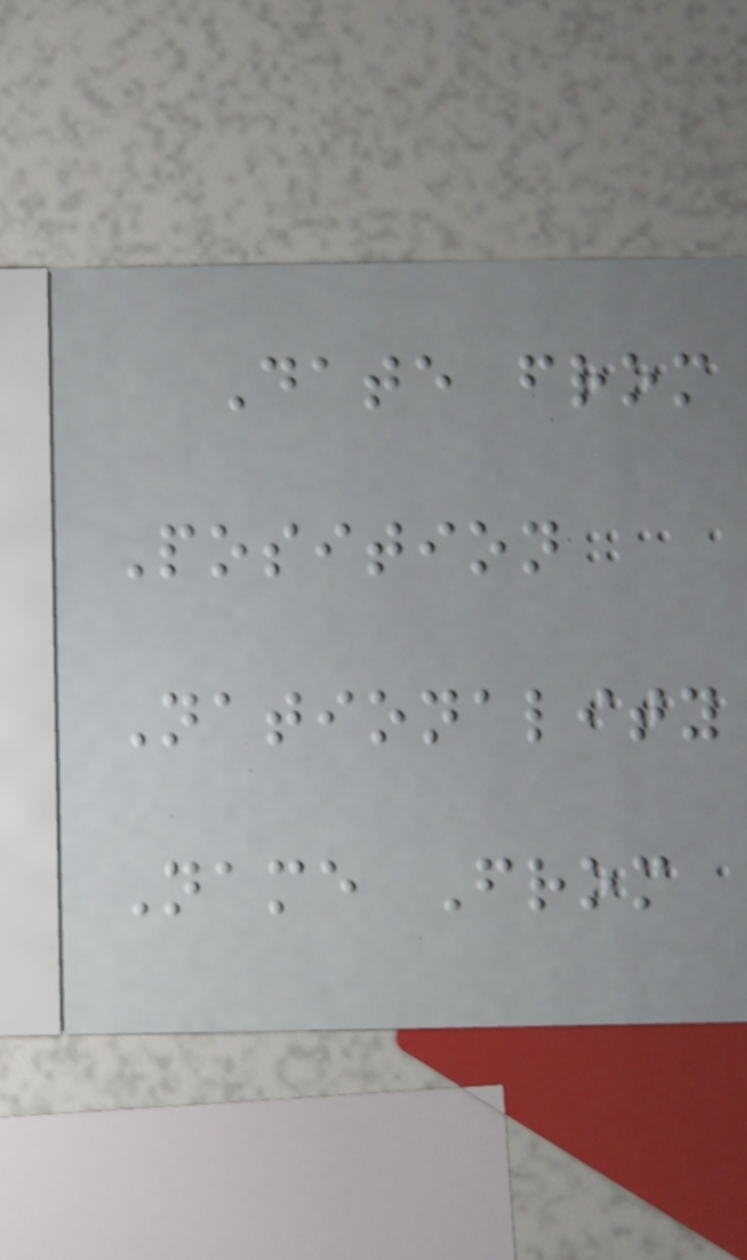Date from
Position
Nationality
Name From
